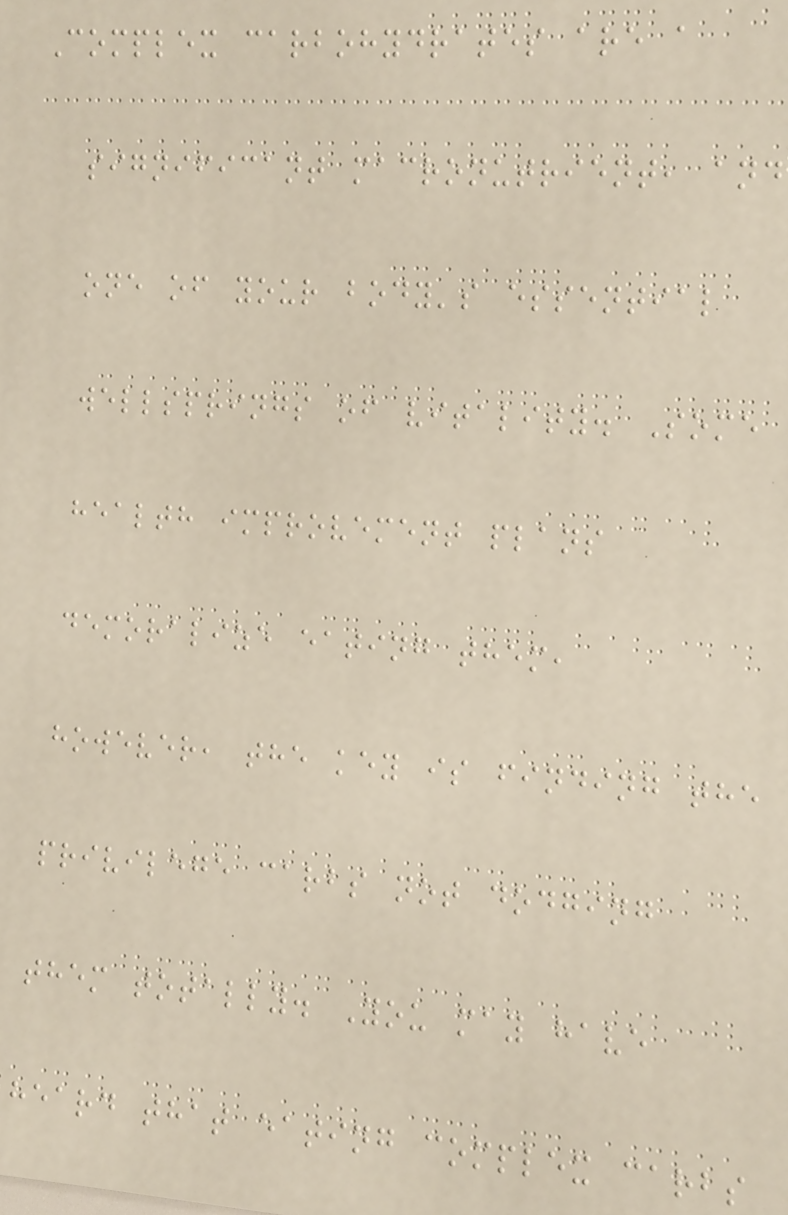Complex carbohydrates are a
significant macronutrient, and
one of your body's essential
wellsprings of vitality. Some
health improvement plans
demoralize eating them,
however, the key is finding the
privilege carbs not dodging
them totally. You may have
heard that eating complex carbs
